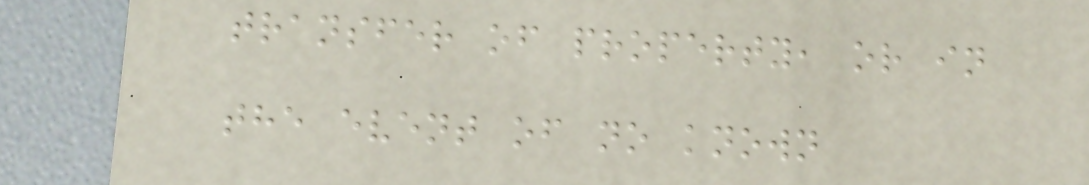transfer of property, or in
the event of no known
